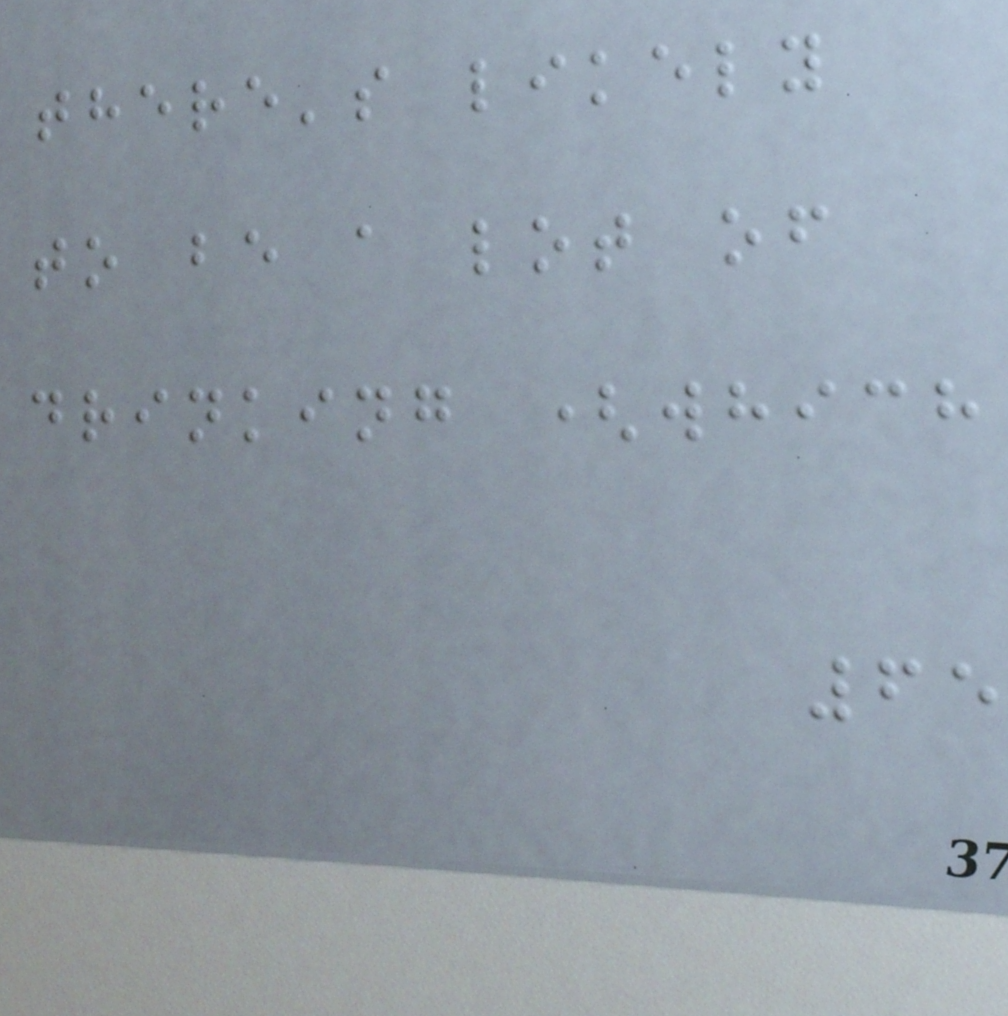there's likely
to be a lot of
drinking (which
65
